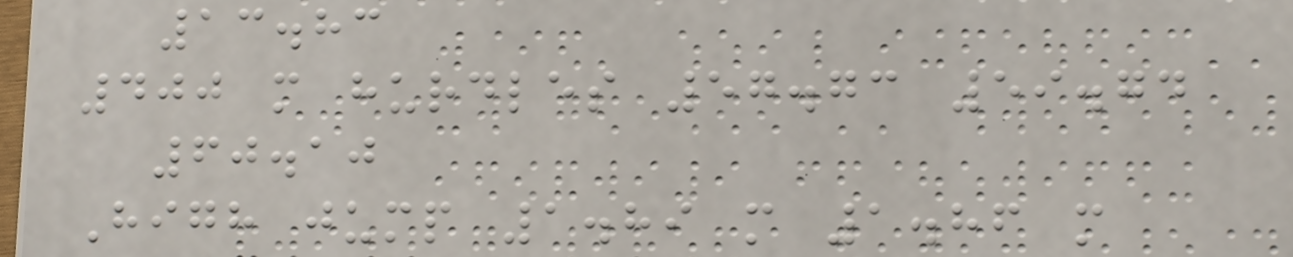13.83
400 m hurdles 57.73 59.74
60.10
High jump 1.89 m 1.86 m
